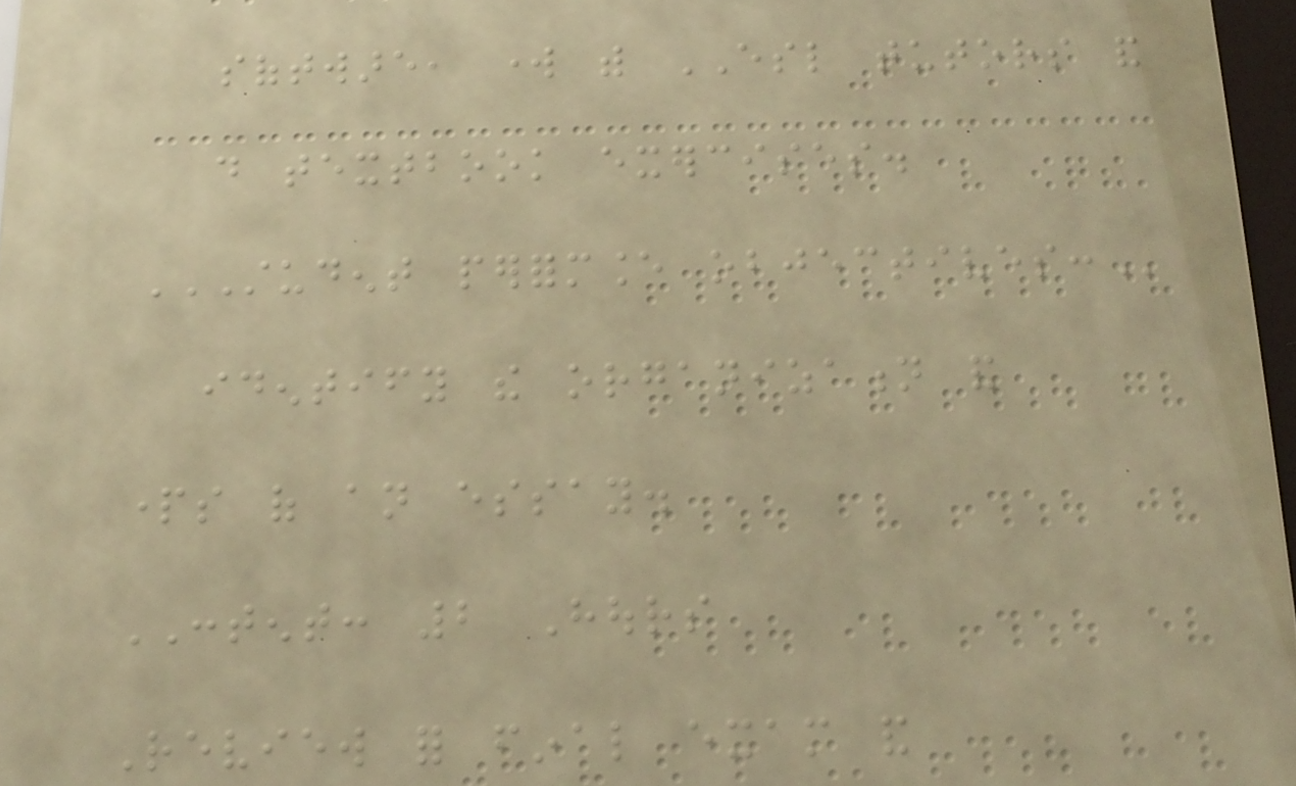software, work with ESL tutors and
do textbook exercises.
STUDENT PERFORMANCE OBJECTIVES:
identify the organization and
parts of an essay.
CONTENT: 2 Hours
Review for final exam and
